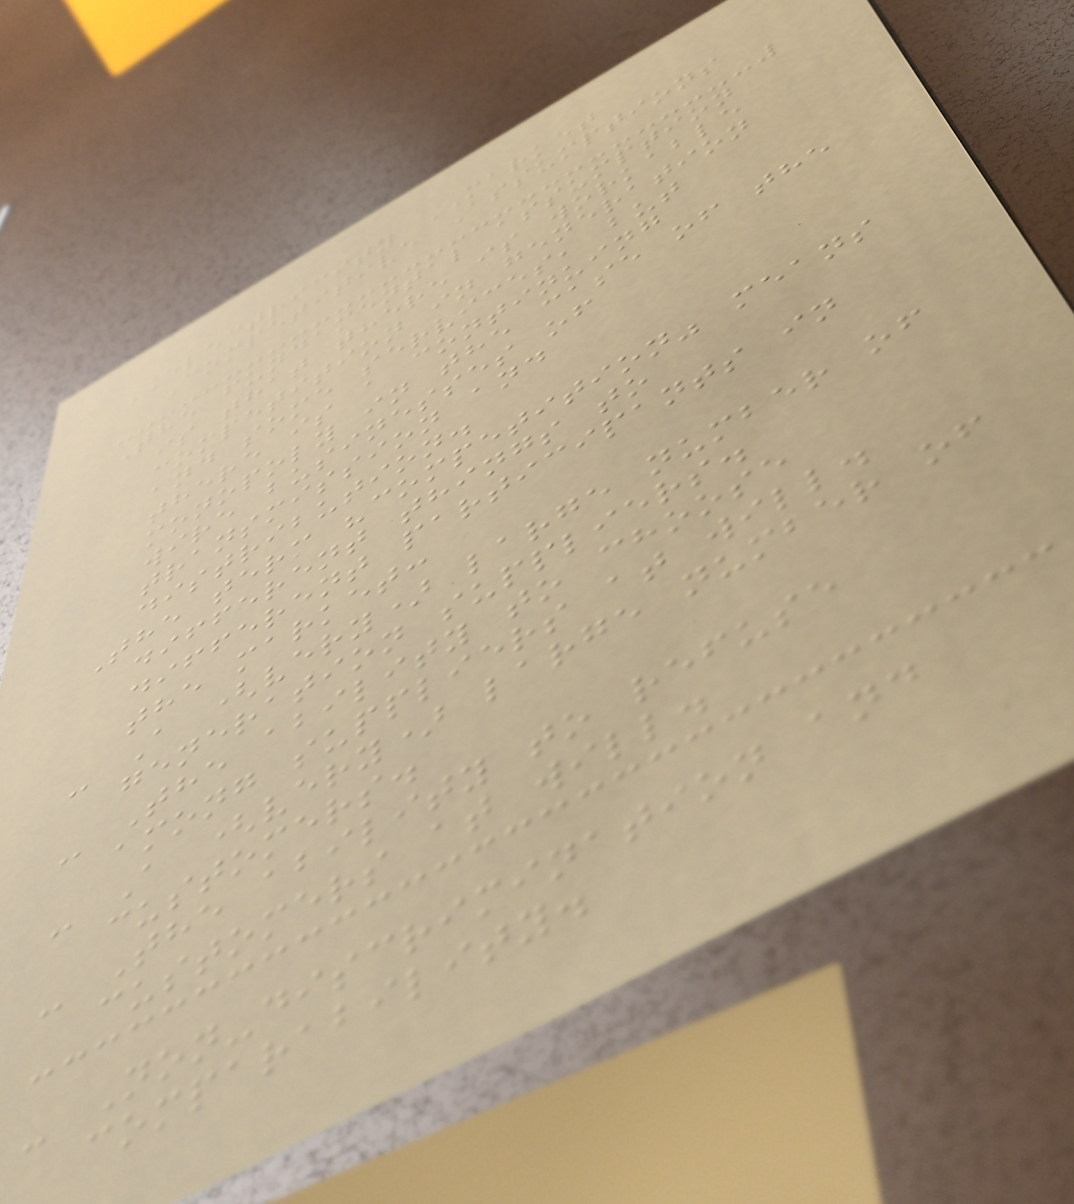ELECTRICITY MARKET
Competitive Assumptions
The fundamental assumption
is that there is workable
competition in generation
and some services, but
there is a continuing
monopoly in the case of the
wire businesses of
transmission and
distribution.
The term "competition" means
different things to
different participants in
the market:
- A (very) large number of
generation suppliers.
- The ability to choose
among suppliers at will.
- A (very) large number of
customers.
- The ability to refuse
customers at will.
- Non-discrimination and
comparability.
